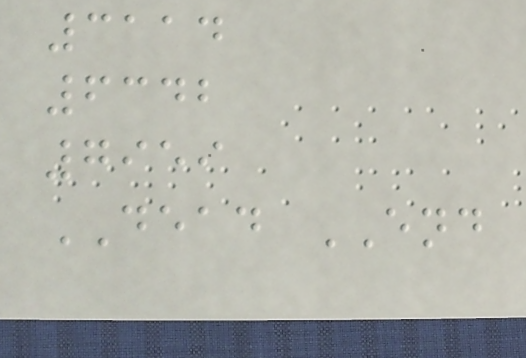3114
6342
7959
DEAD END
